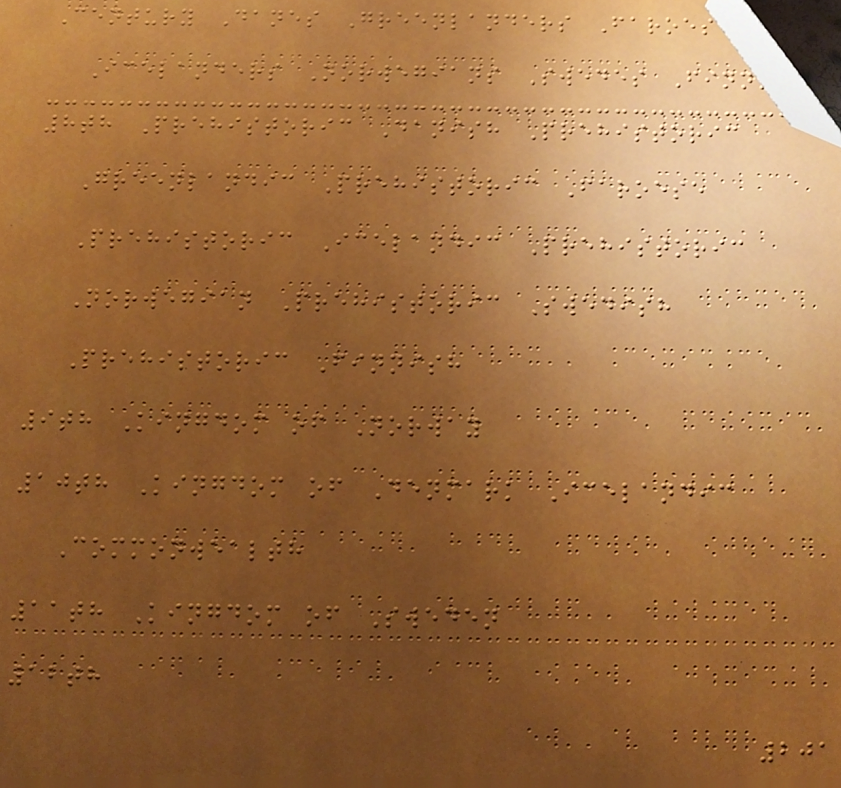Century Danes Greenlanders Faroese
Icelanders Norwegians Swedes Finns
8th Prehistoric Danish Prehistoric
Greenlandic Prehistoric Faroese
Prehistoric Icelandic Prehistoric
Norwegian Prehistoric Swedish
Prehistoric Finnish
9th Kingdom of Norway
10th Kingdom of Denmark Icelandic
Commonwealth
11th Kingdom of Sweden
12th
201
